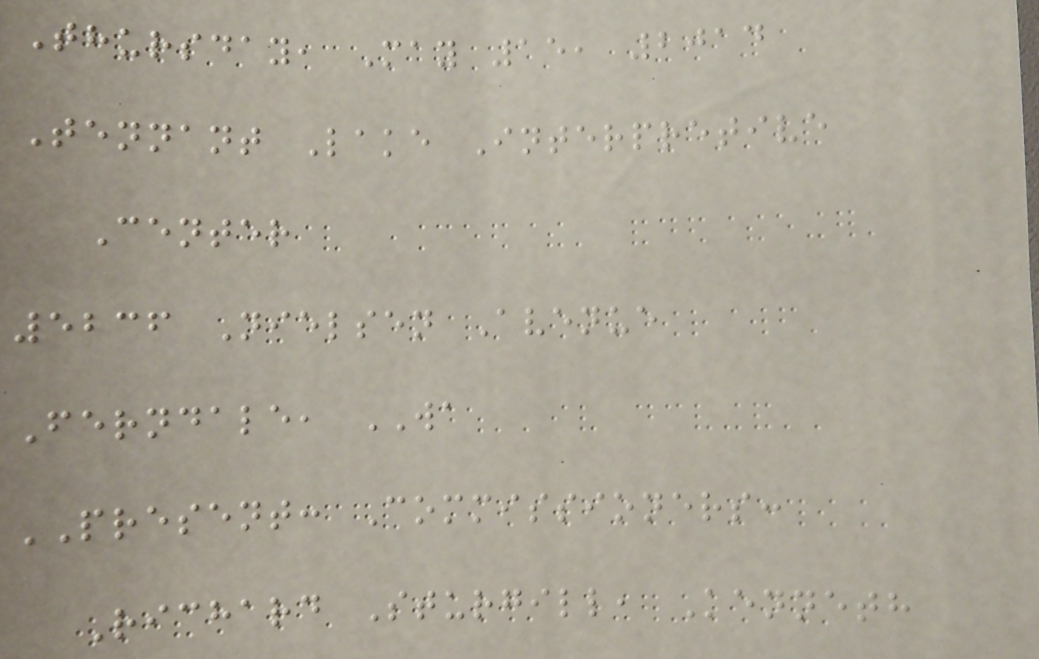Thursday, May 15, 2014
Tennant Lake Interpretive
Center
5236 Nielsen Avenue
Ferndale, WA
PRESENT: Commissioners:
Richard Sturgill, Kenneth
